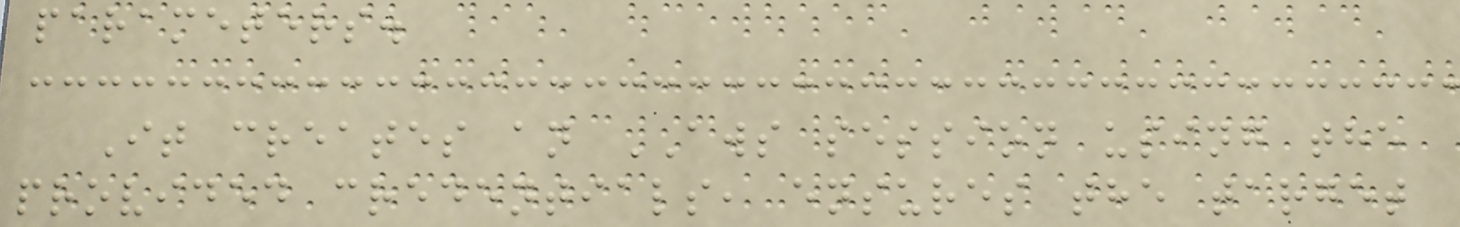parameters.
It creates an AWS session using the
provided credentials, ensures the target
